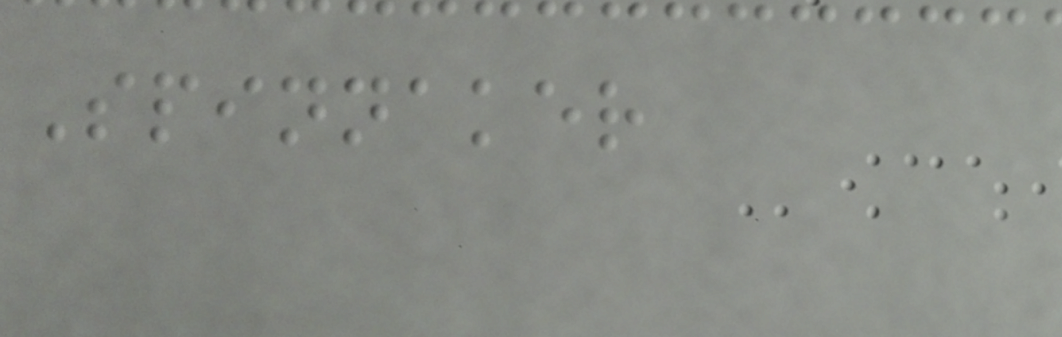Spinnaker
